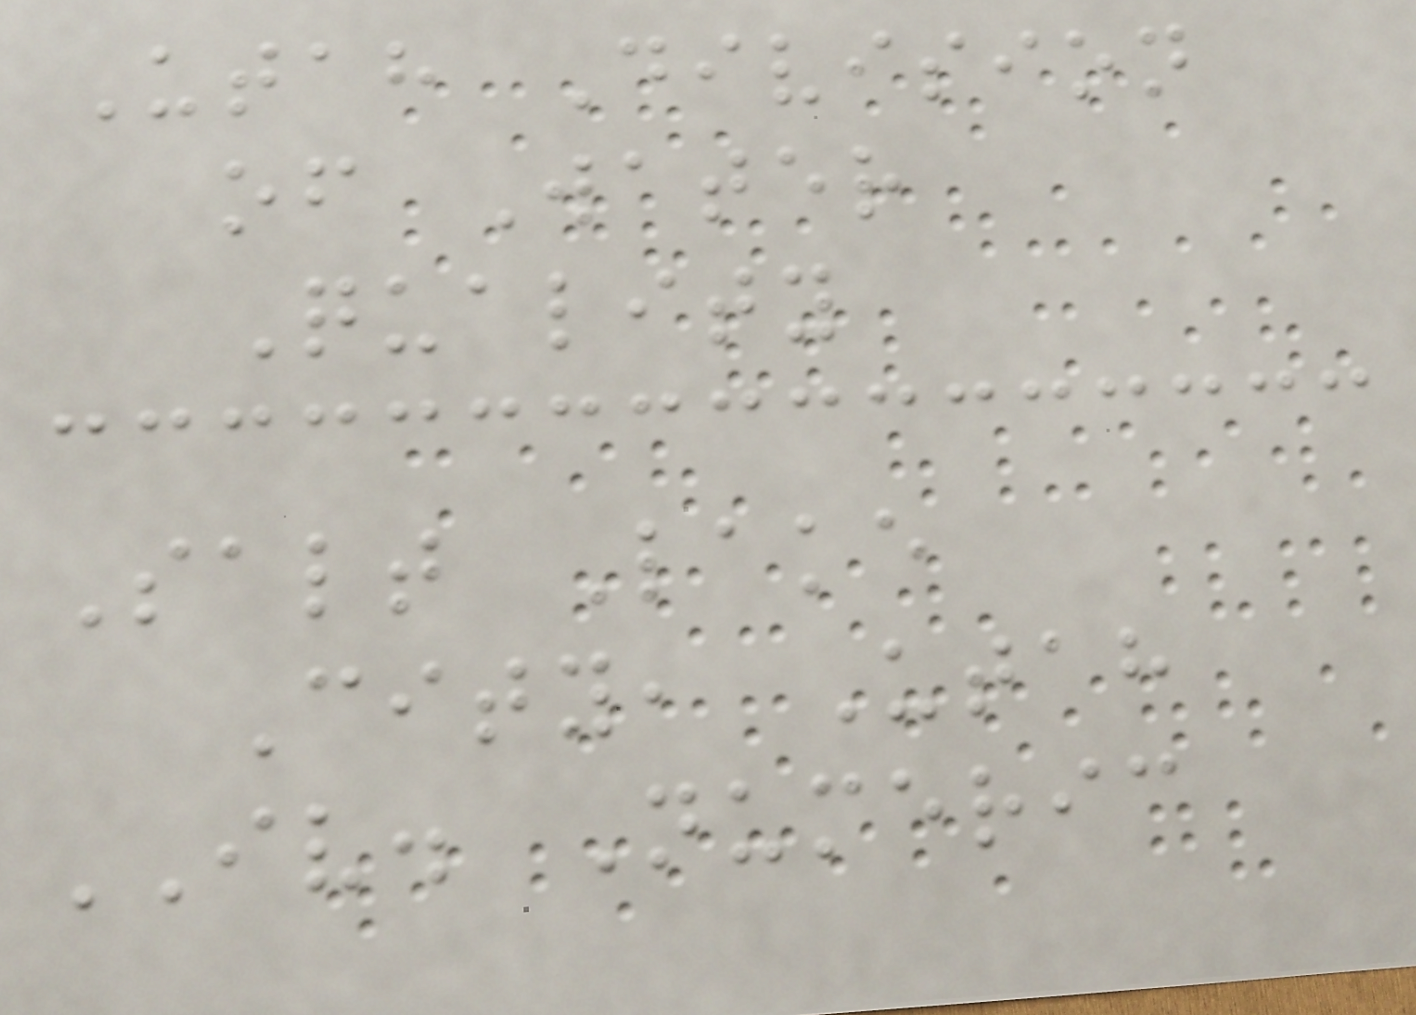Utah Division
of Water
Quality
Salt Lake
City, Utah
IV. Numeric
